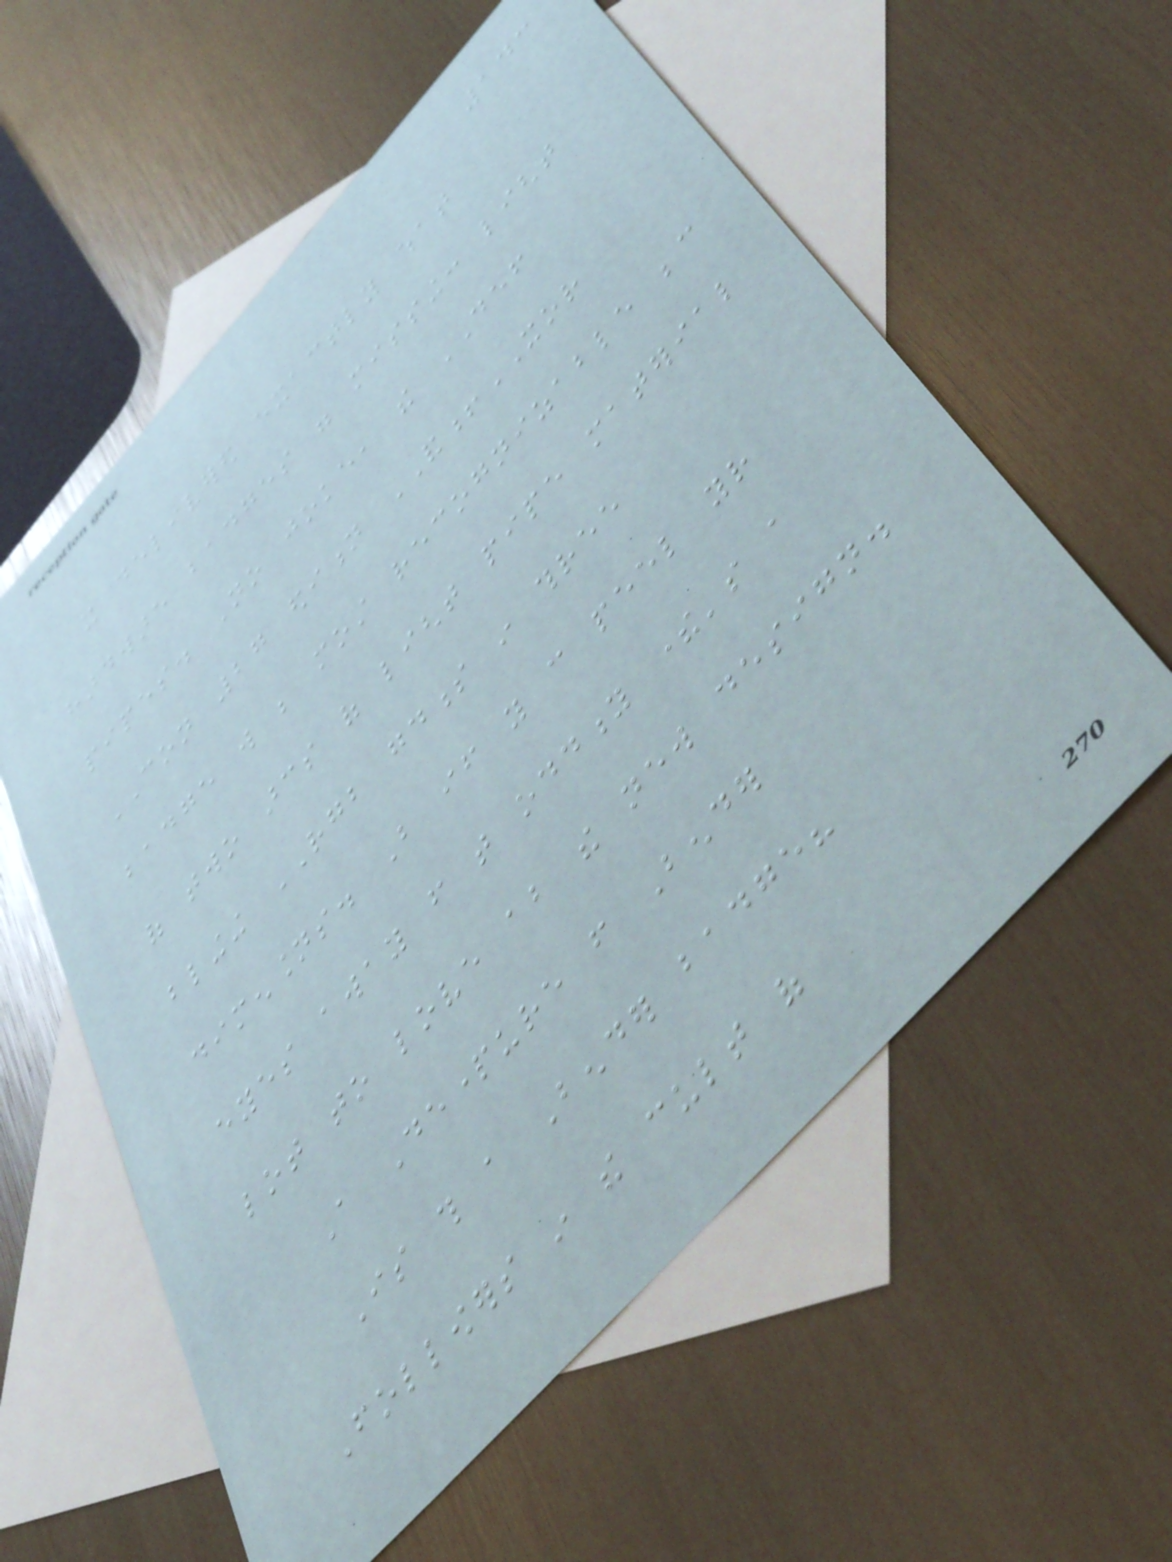143
it delivered exactly what
hardware badges were missing: light
pipes. No joke, the DEF
CON 27 edition AND!XOR
badge will be most recognizable because
of two arcs of light pipe material
blinging RGB goodness in three
dimensions. But if you can peel your
eyes away from that oddity there's a
lot to love about the new design.
A Departure from Bender
Is this a Bender badge?
Followers in the cult of
